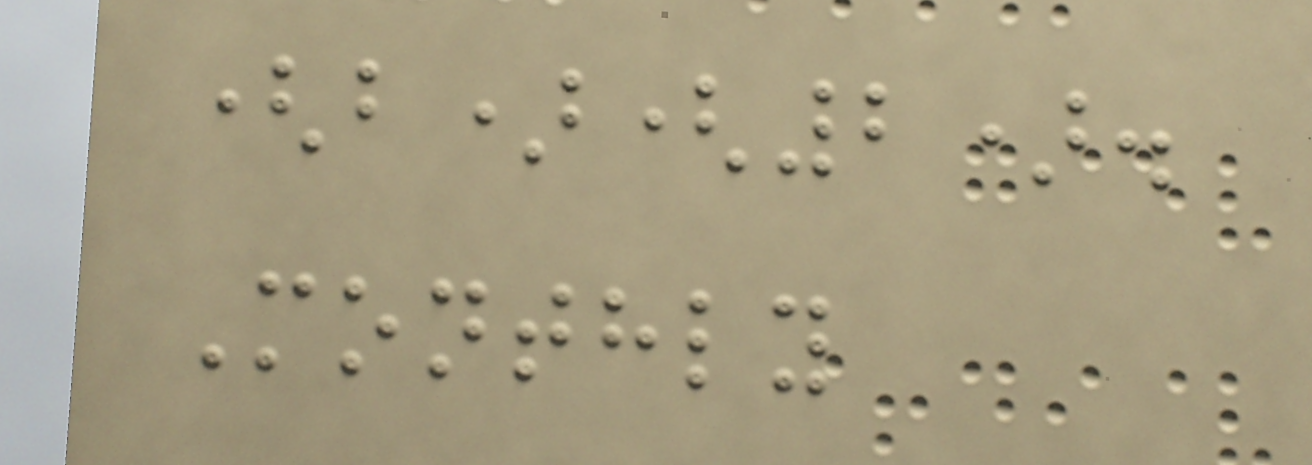(b)(2).
Monthly
